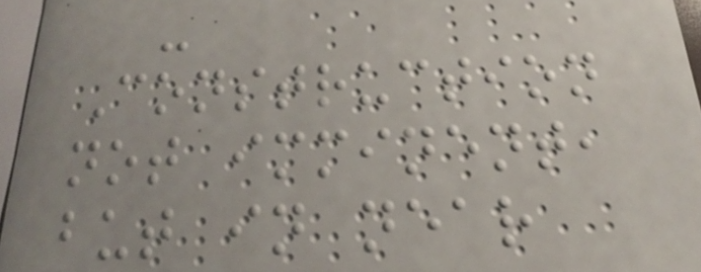-
Construction
not imminent,
but in near
